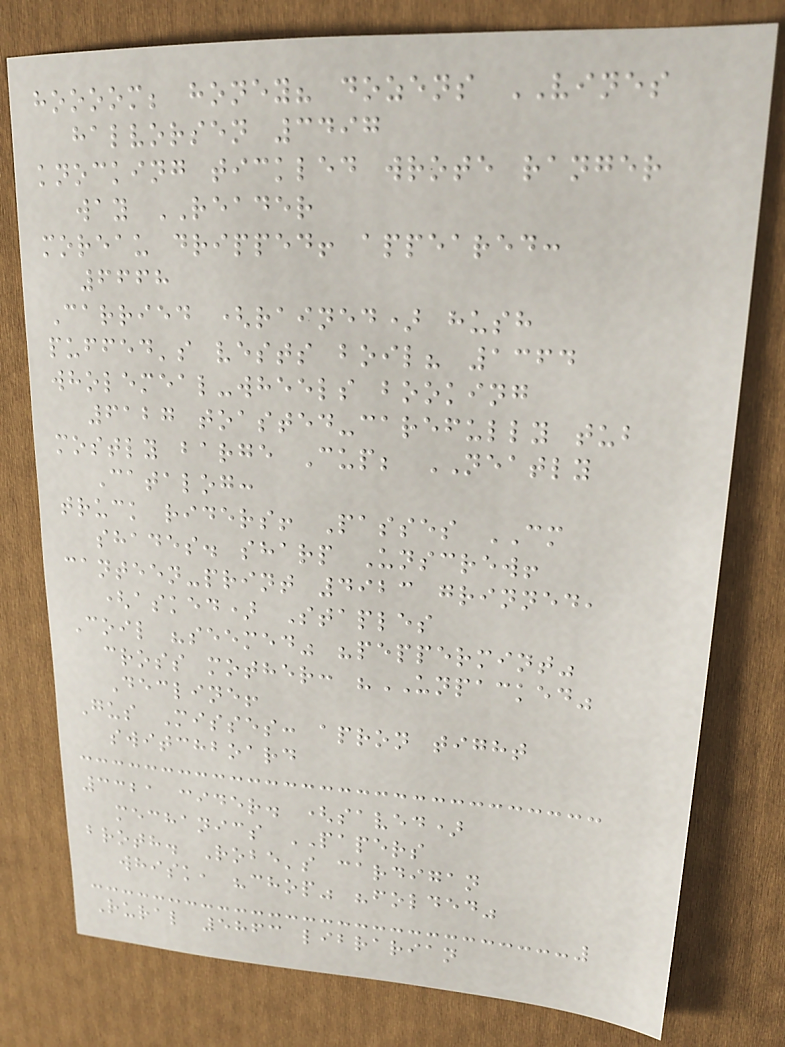hoooom; honey? dozens VINES
halvorsen 3497
knocking tickled wrote ranger
way READER
moreau dripped! appeared:
6668
Carried (rained) hush
puffed's vests boil? 1364
wholemeal-wheels booking
6127 toasted-carefully tub
mostly barge Cup; NEATLY
Catalog:
truck riders! Passes CM
shades. sharp Unscrew!
canteen-print 4923 grinned,
(asked) Staples
Coil "seemed" "peppermint"
cross mother: "UNPACKED"
Decline!
Gus Misses: apron tight
switchboard
3321 cider. (saved)
mechanics PAPERS
broth. Robe's cardigan
whisk, "chop" "folded"
Rural 5863 librarian
